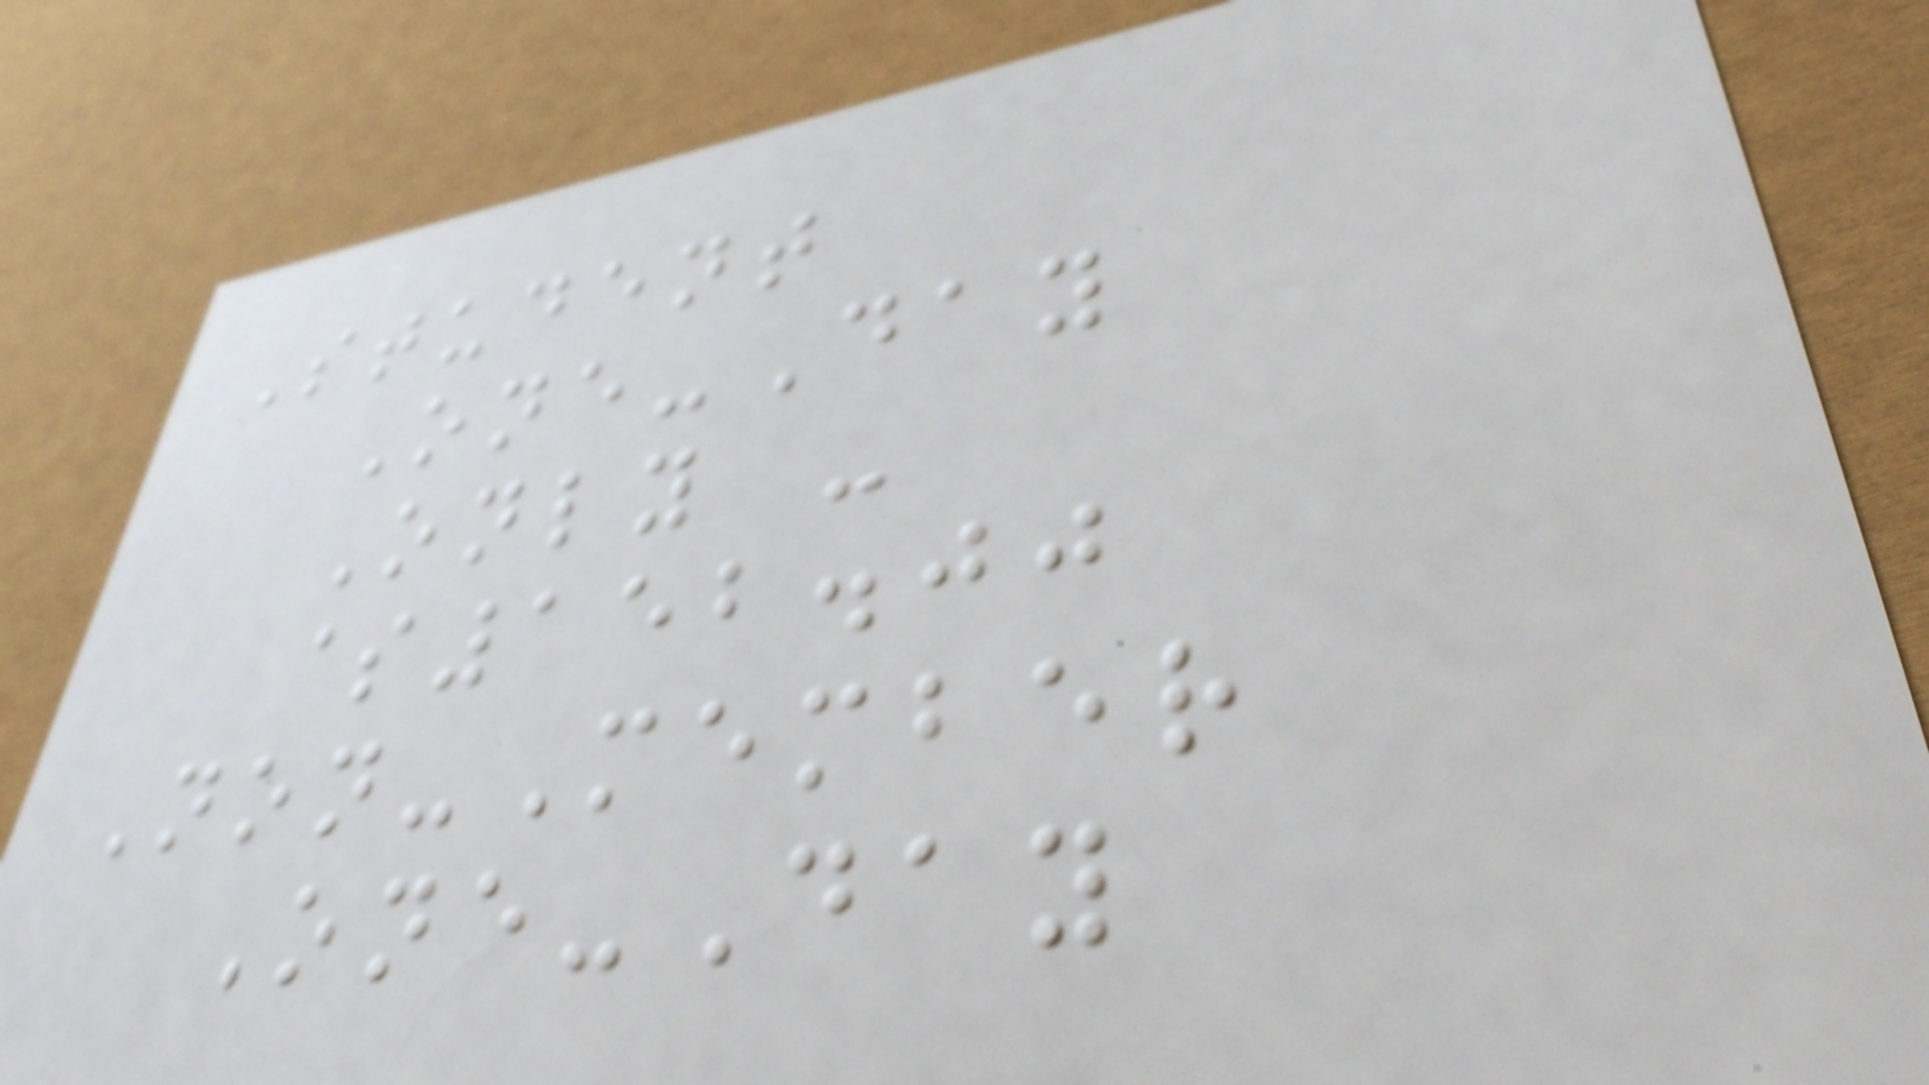Student
One-Day
Only -
$152.00
Non-Member
One-Day
